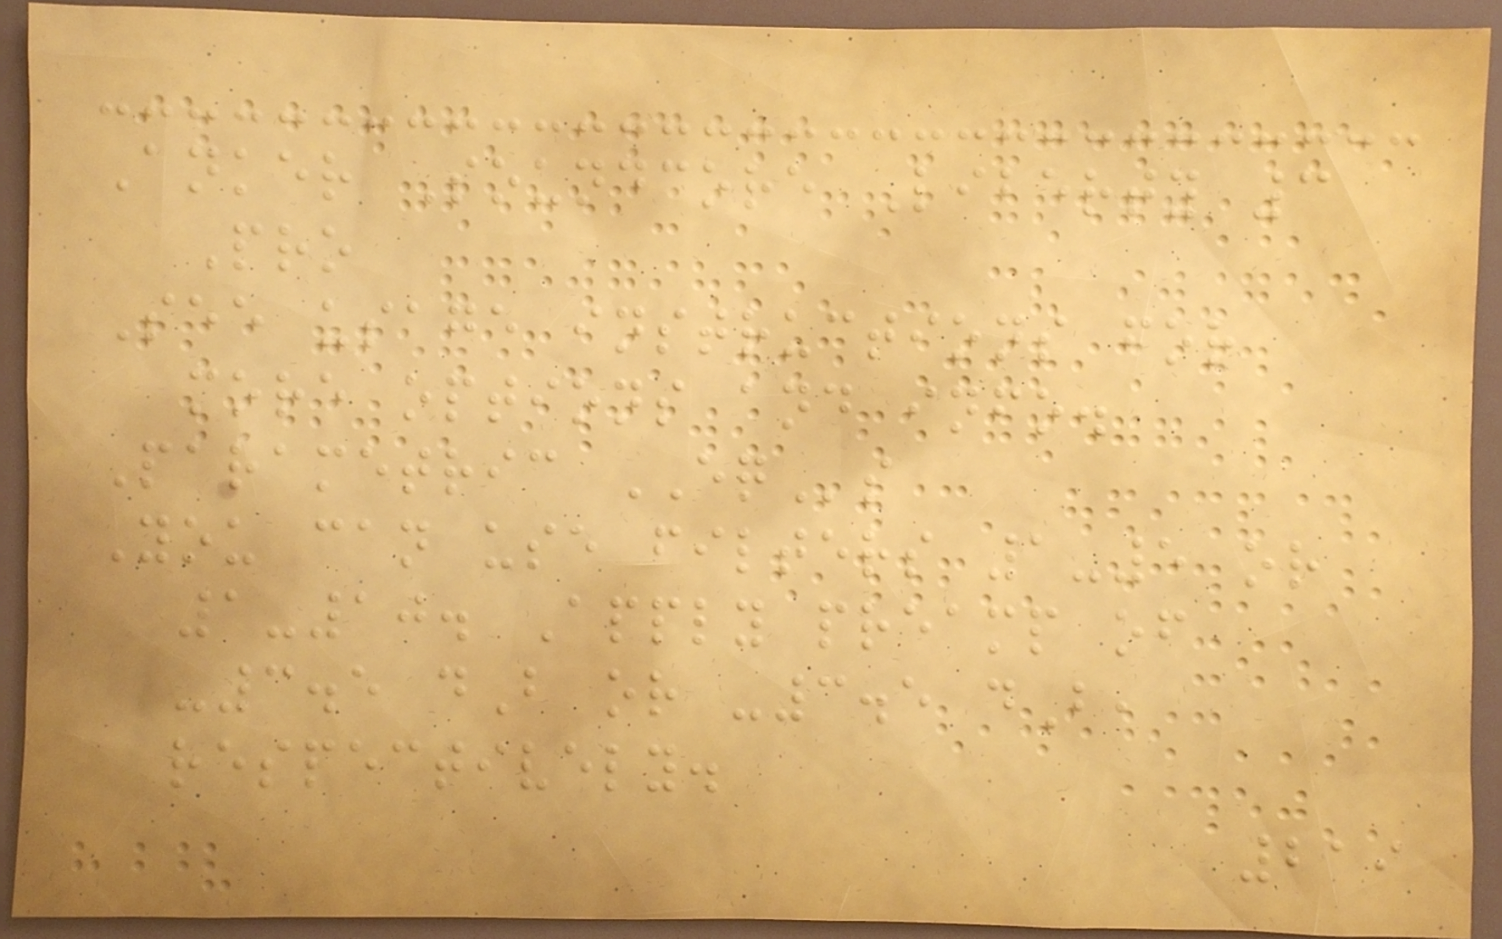Anker Soundcore Liberty 3
Pro
See usage instructions for
more options and info.
Parametric EQs
You can use filters 1-5 or
1-10. Apply preamp of
-3.5 dB or -3.5 dB,
respectively.
219
